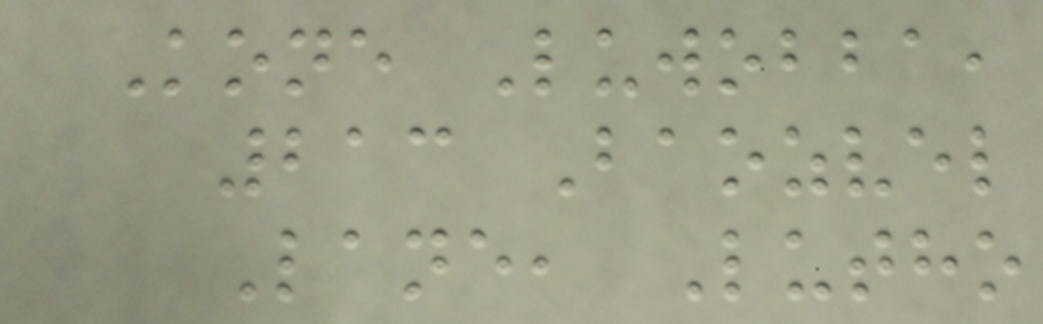Kone Luwobba,
213 Baozvel
Lane, Lutho
